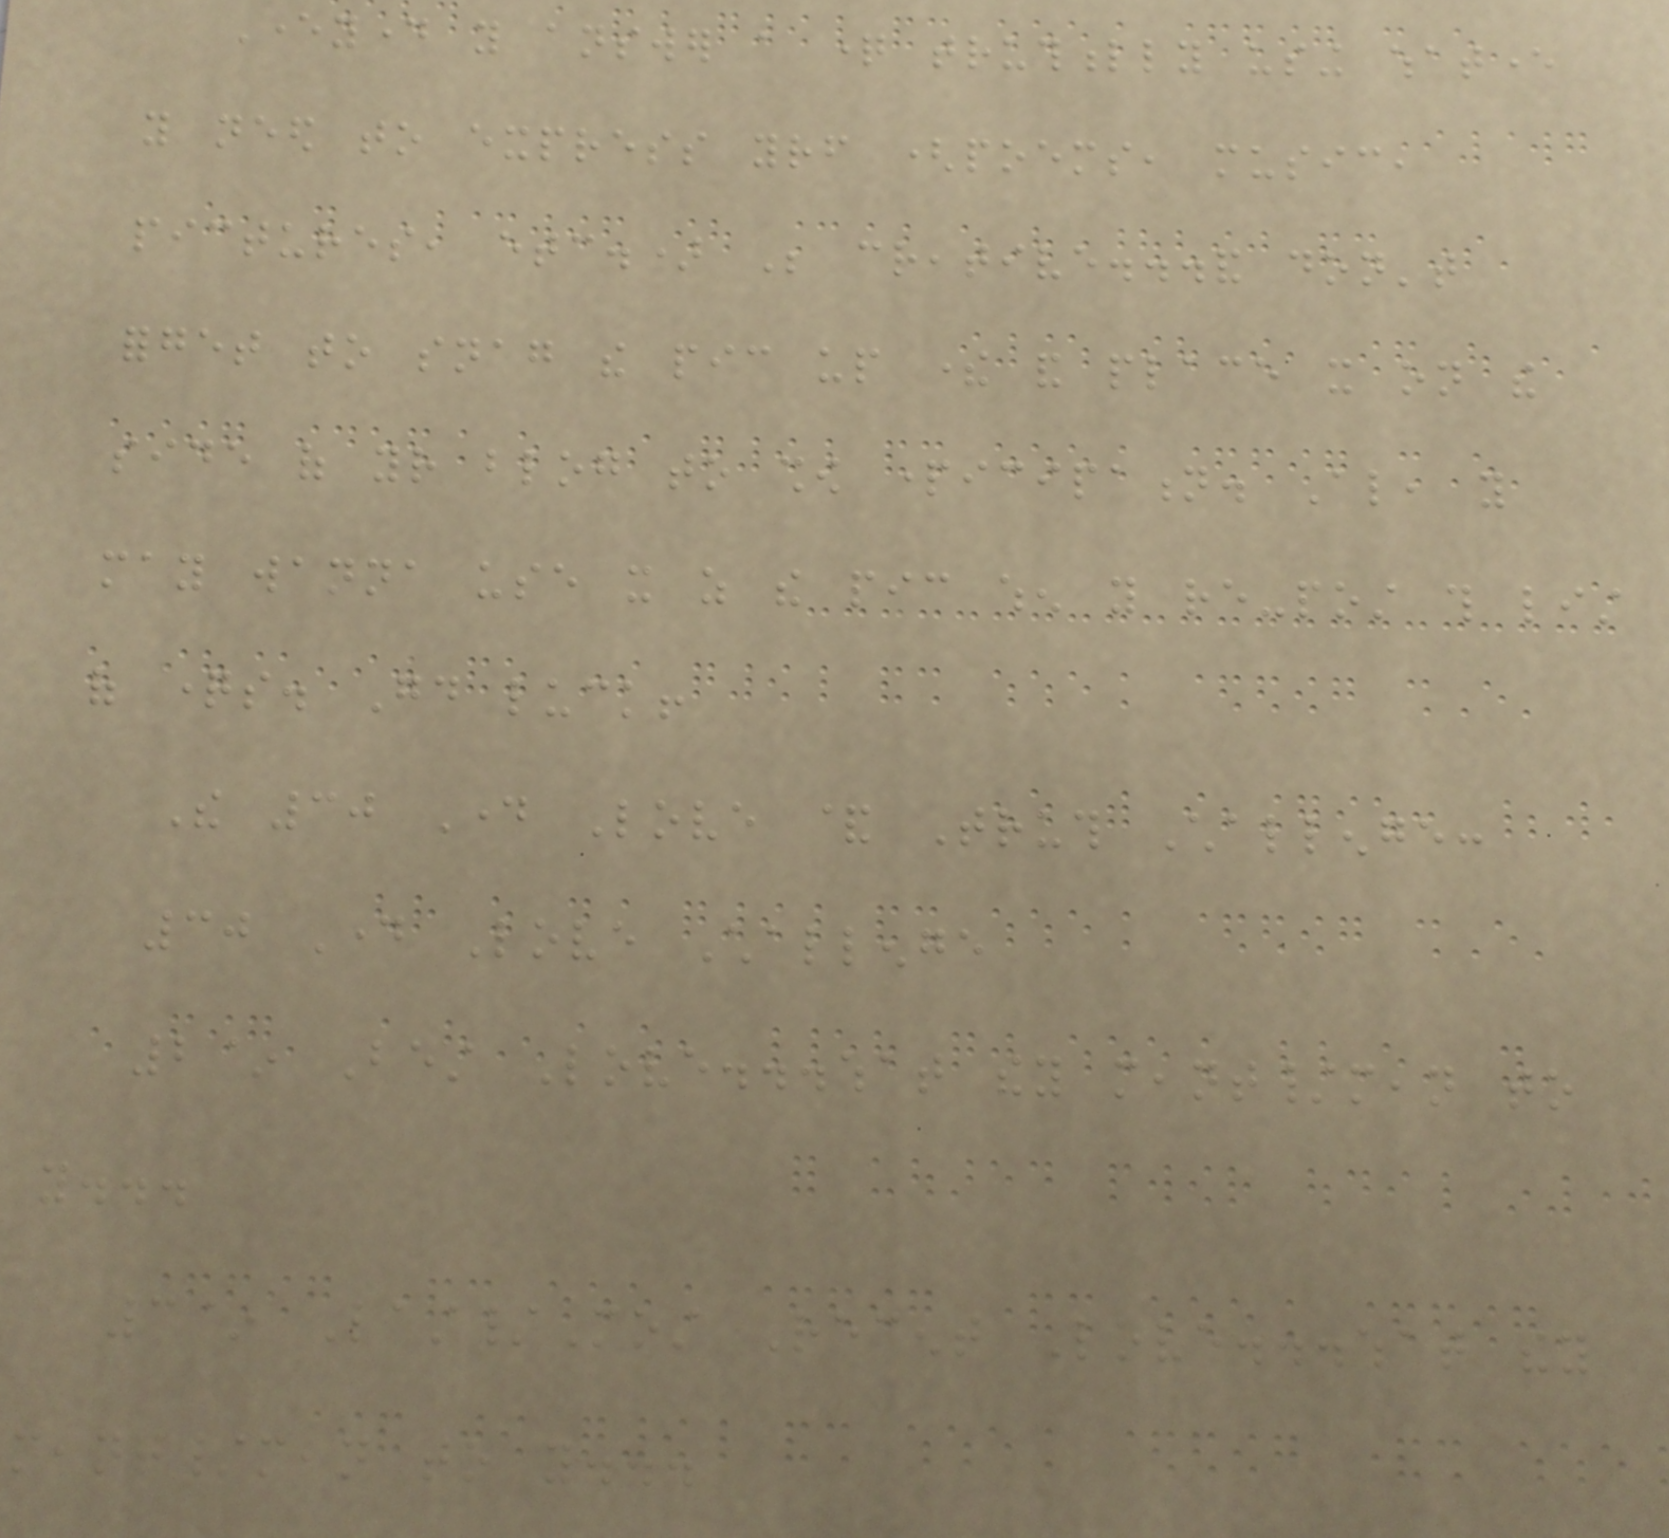Everyday you answer a question truthfully using whatever
you need to express yourself (poems, music,
pictures, etc.) Be creative...and don't
forget to snag the pic up there and place it on the
side of your blog to show participation. Also, you
may wanna use it as the pic when you re-post this list
of questions. Good luck!
The 30 Day Love & Truth Challenge:
30 Day Love Challenge
2~ Best Love...what they meant/mean to
you...
3~ Last/Most Recent Love...what they
meant/mean to you...
